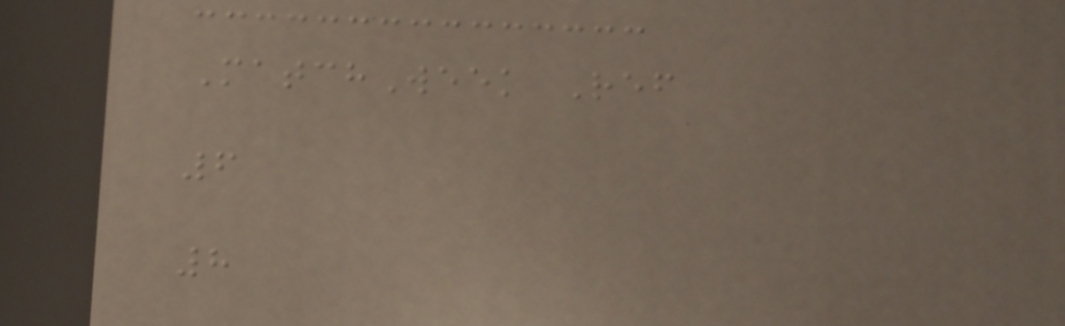MatchWeek Ref
6
8
